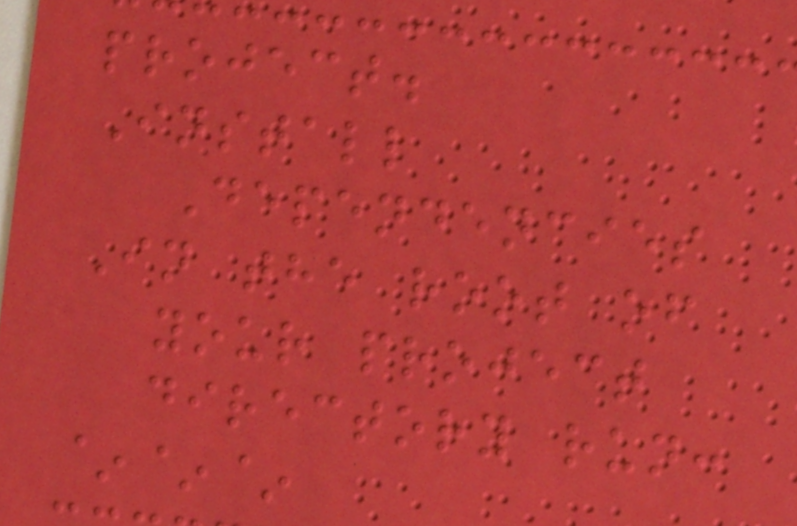project.
Install
Dependencies
In the root of
your project
directory run:
~~~
